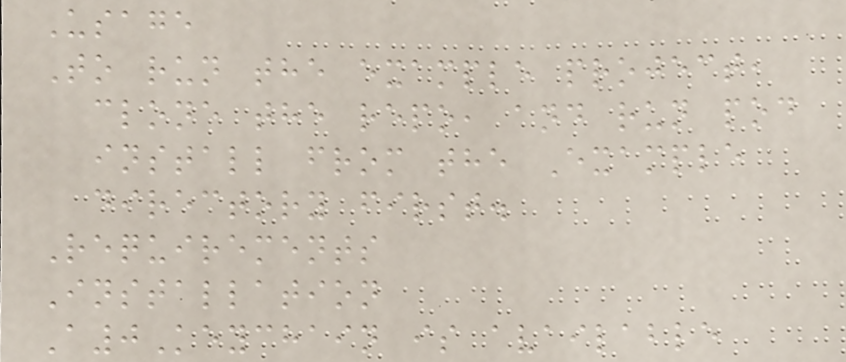Usage
To run the example project,
clone the repo, and run pod
install from the Example
directory first.
Requirements
Installation
A0Keychain is available
